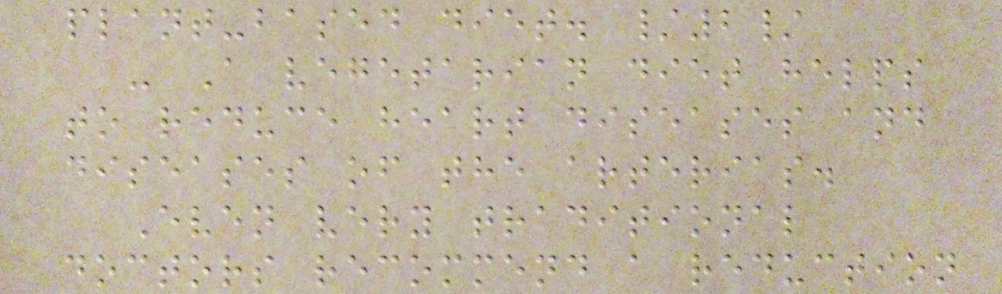plant-based diet. /2/
- A vegetarian diet helps
to reduce heart diseases and
diseases of the arterias.
Even very traditional
doctors recommend a reduction
